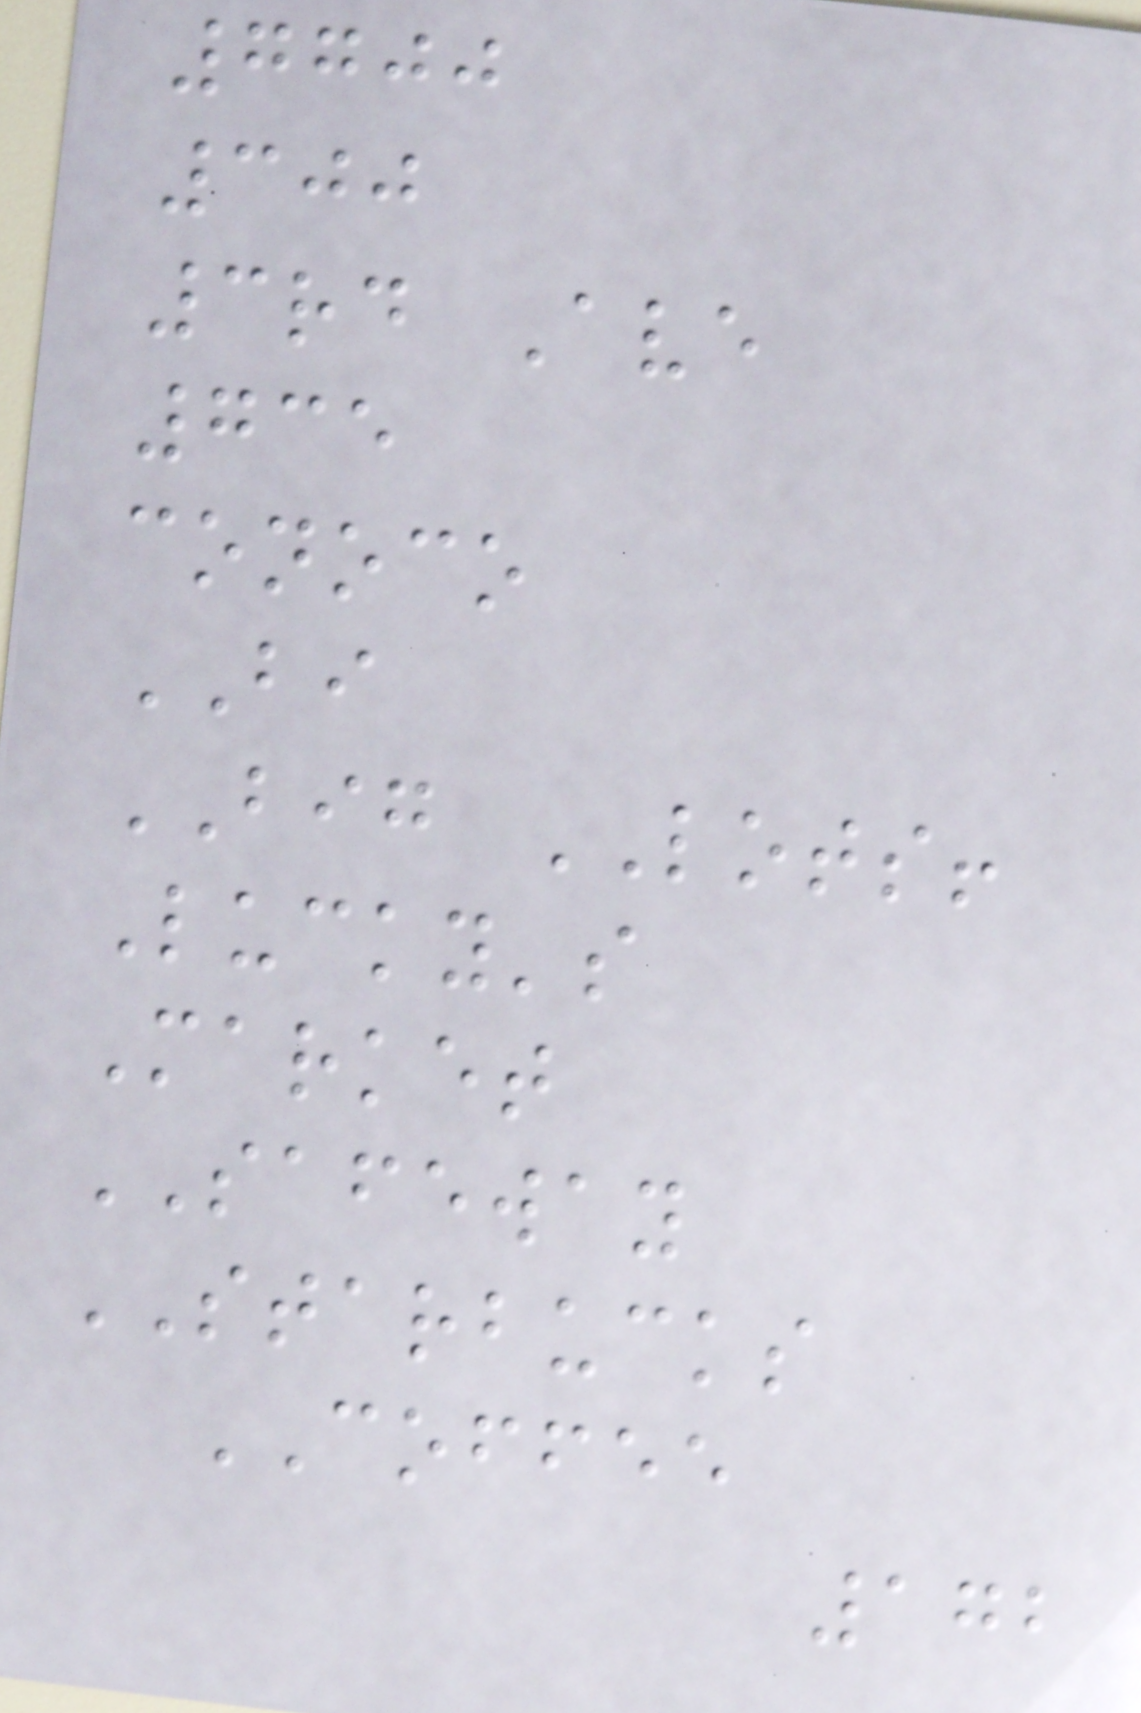7700
300
3rd Ave
735
conoco
BI
BIG LOTS!
Lucky's
Market
SAFEWAY
STARBUCKS
COFFEE
172
